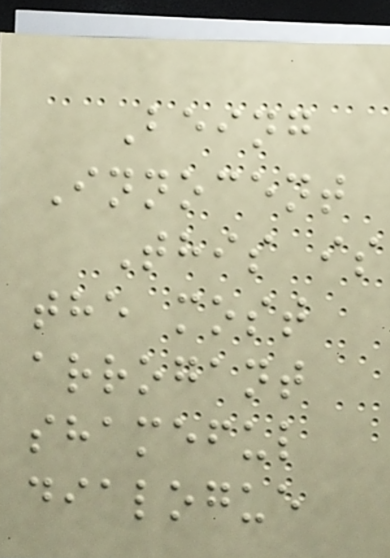Being
Innocent
This is
the most
arrogant
shameful
dialogue
